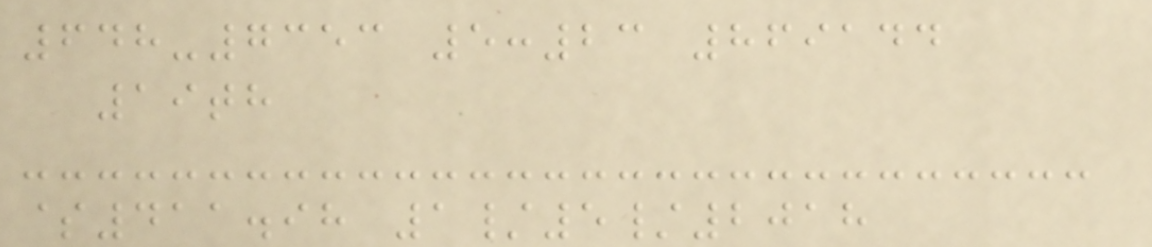648-7353 5:23 869144
19th
$411.98 1/5/2018
